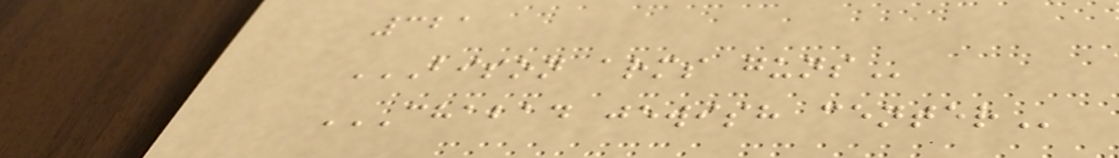321
BISON ARMS GUNS
CHABAD JEWISH CENTER
